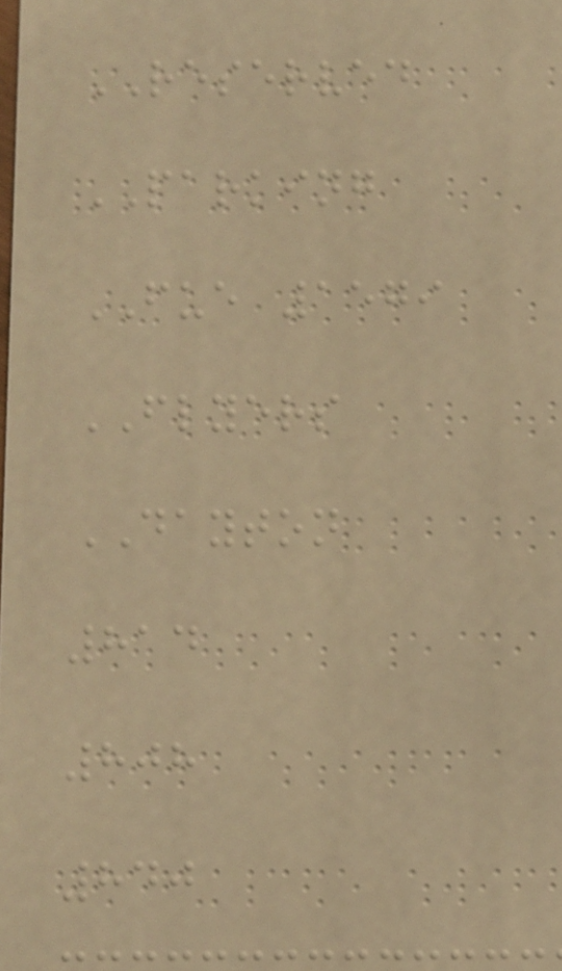RESERVED
PARKING
FUE 1579
FLYERS
DAYTON
814
808
840
